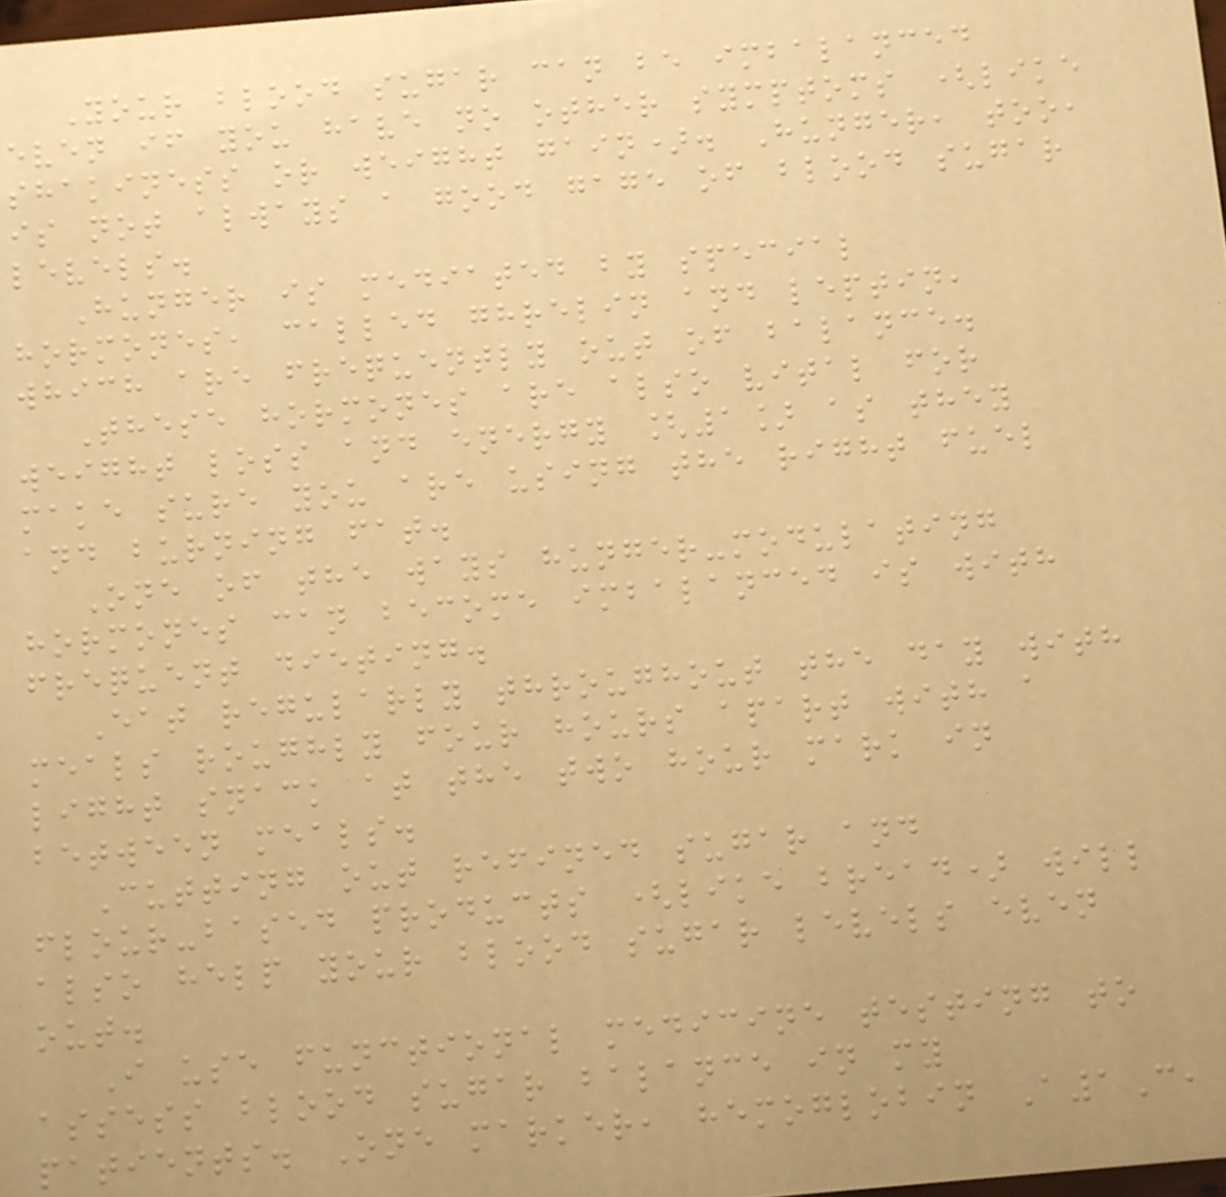Your blood sugar can be imbalanced
even if you have no other symptoms (like
shakiness or weight gain). Hunger, too,
is not always a good gage of blood sugar
levels.
Hunger is mediated by special
hormones, called ghrelin and leptin,
which are frequently out of balance.
These hormones are also vital for
weight loss and energy [1] as they
make sure you are using the right fuel
and burning fat.
One of the ways hunger-modulating
hormones can become imbalanced is with
frequent dieting.
Eat regularly throughout the day with
meals roughly four hours apart with a
light snack at the two hour mark in
between meals.
Cutting out refined sugar and
flour-based products (like bread) will
also help your blood sugar levels even
out.
I use functional medicine testing to
assess blood sugar balance in my
patients. One marker, hemoglobin A1C,
